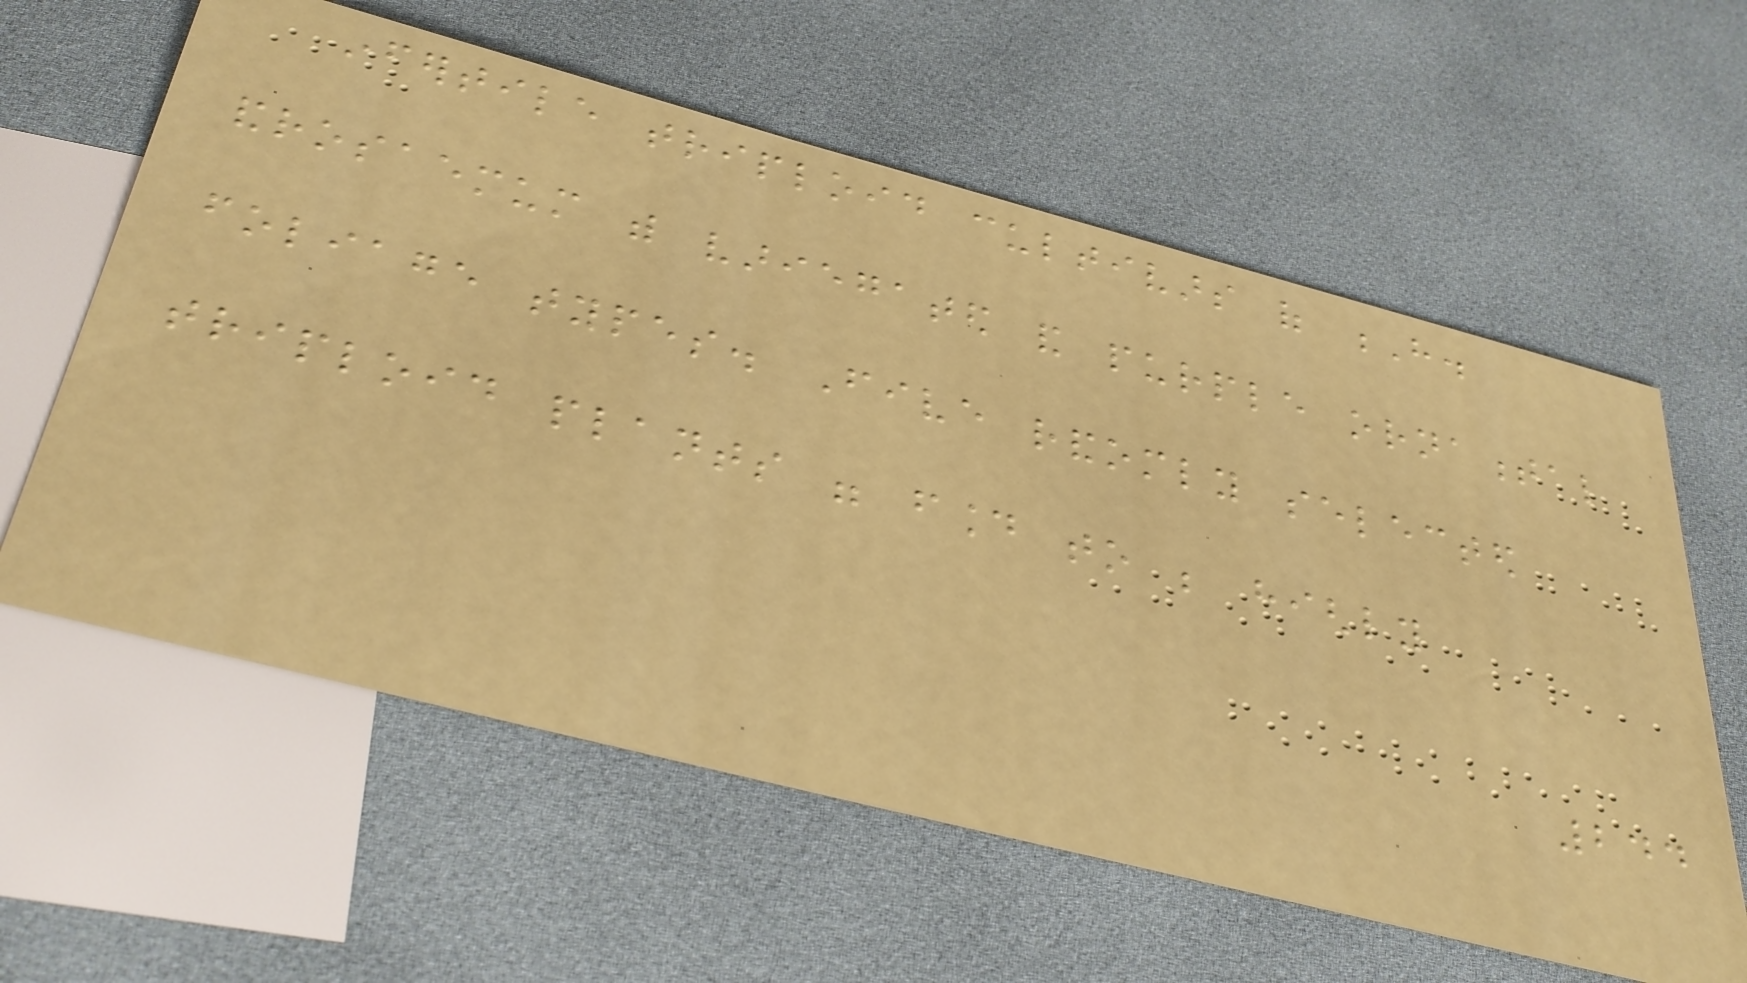infertile triploid cultivars of H.
androsaemum with variegated and purple ornamental
foliage types. Five randomly selected
triploid plants were found to be highly
244
